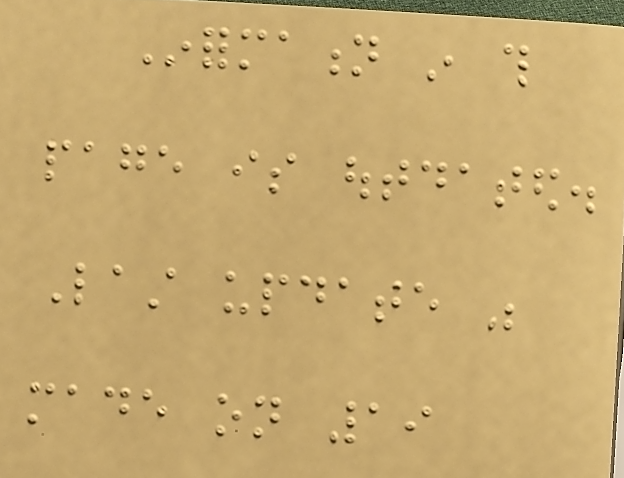Information in this
page is outdated.
Last update was
made on 19
